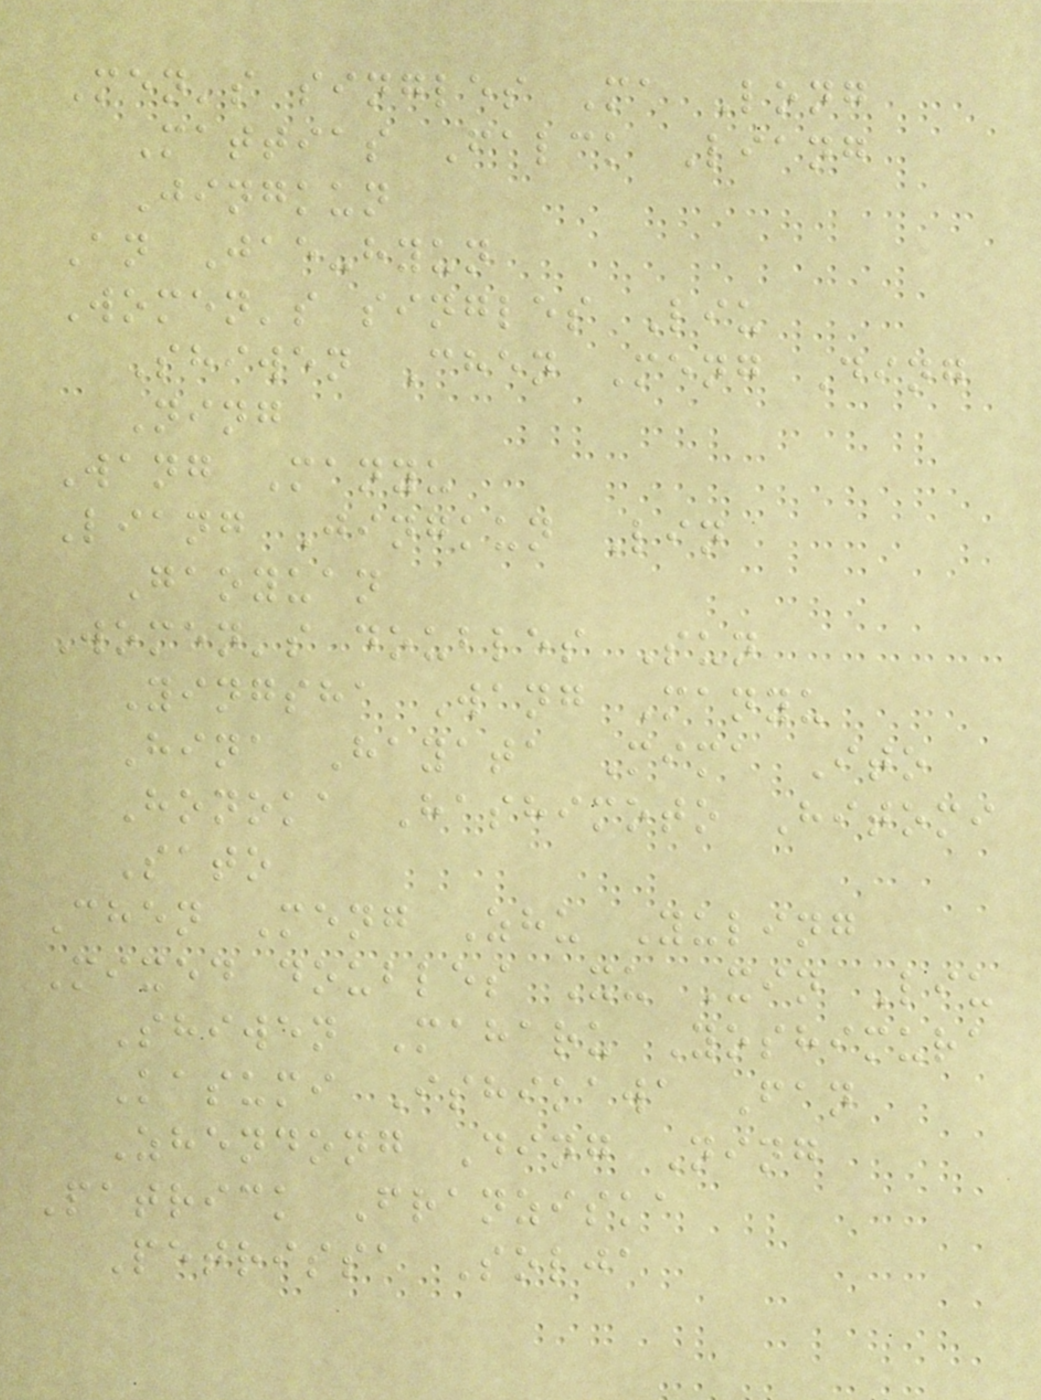Men's singles Ma Long
Mattias Falck Liang
Jingkun
An Jae-hyun
Women's singles Liu
Shiwen Chen Meng Ding
Ning
Wang Manyu
Liang Jingkun Lin
Gaoyuan
Women's doubles Sun
Yingsha Wang Manyu
Hina Hayata Mima Ito
Honoka Hashimoto Hitomi
Sato
Chen Meng Zhu Yuling
Mixed doubles Xu Xin Liu
Shiwen Maharu Yoshimura
Kasumi Ishikawa Fan
Zhendong Ding Ning
Patrick Franziska
Petrissa Solja
